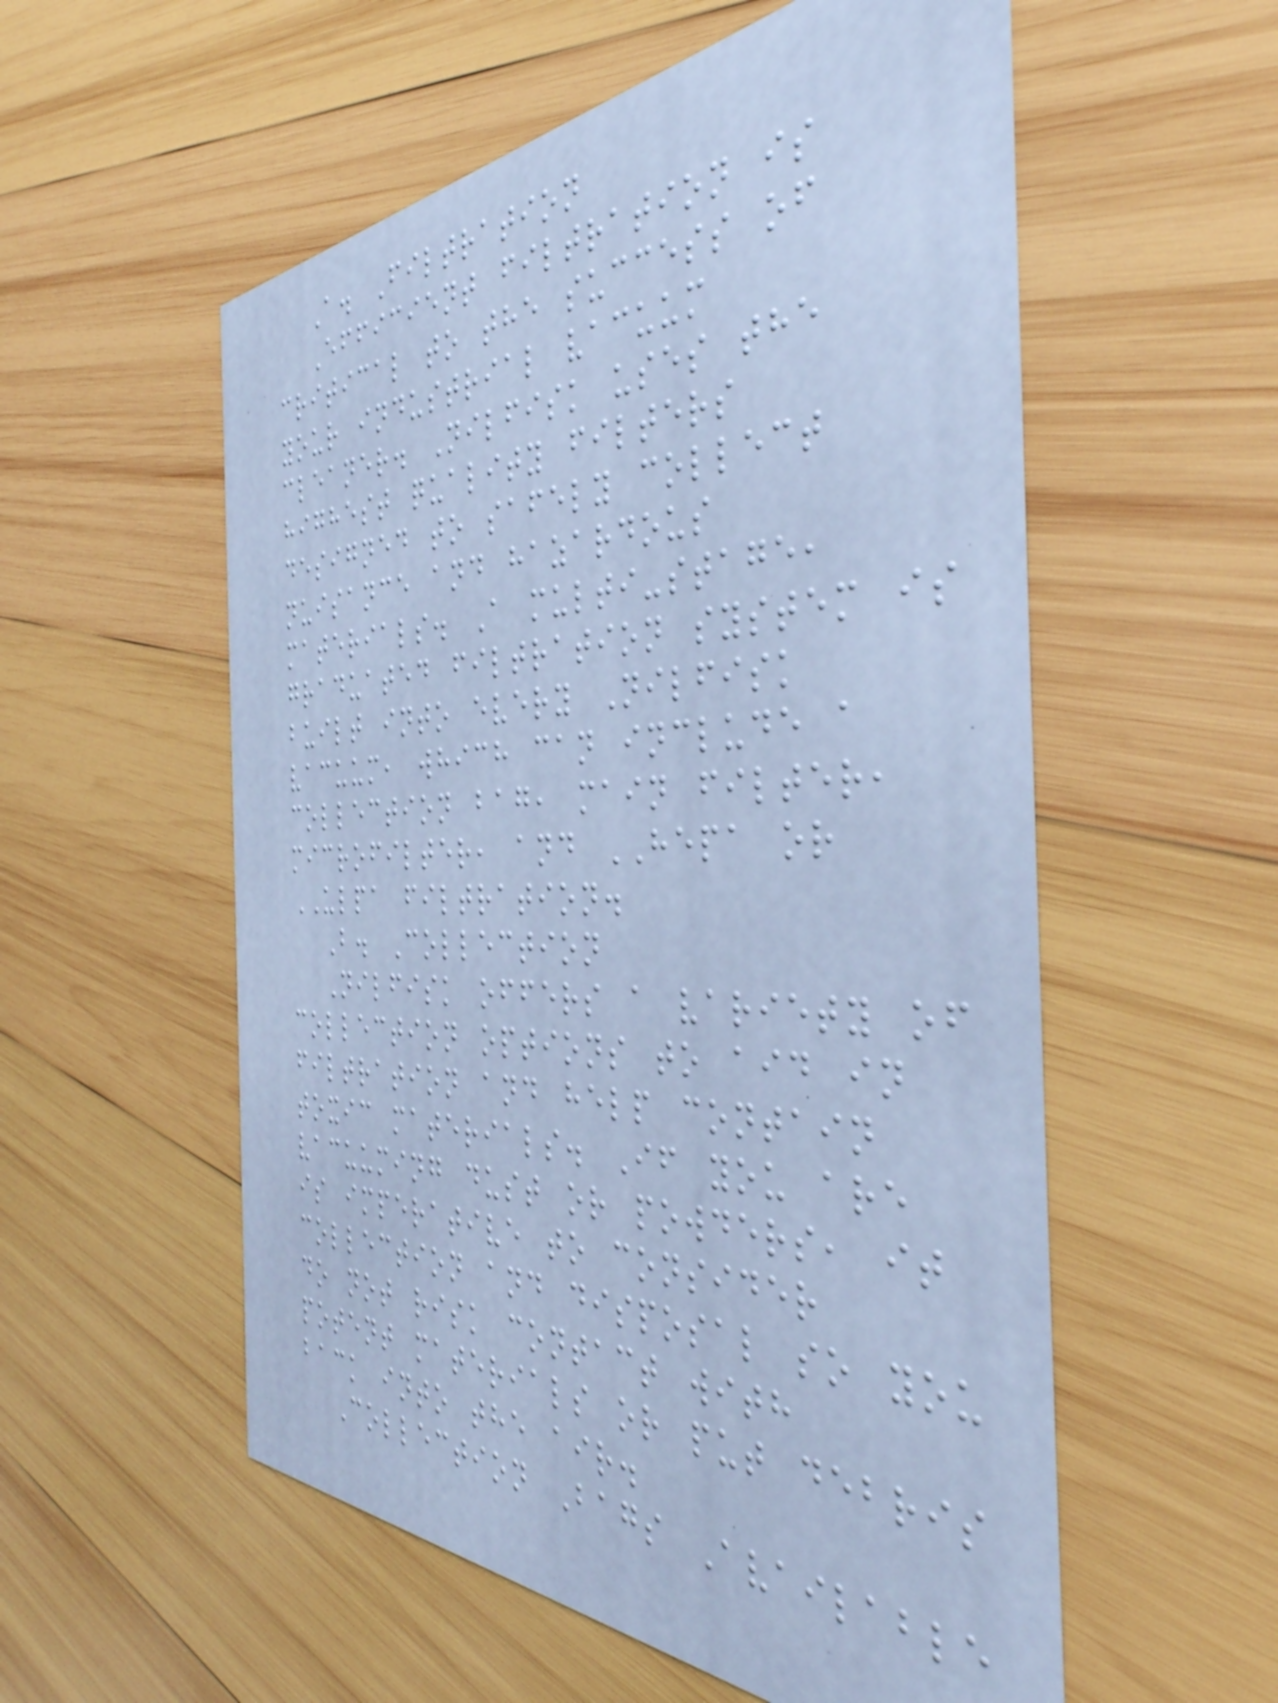A. Filtration
Efficient filtration is
critical to the success of
your industrial vacuum
cleaner. Nilfisk uses the
highest quality filters
designed to safely collect
nuisance and hazardous
materials. A multi-stage,
graduated filtration system is
built into every Nilfisk
vacuum, which can include a
collection bag, main filter,
microfilter, and HEPA or
ULPA filtration.
B. Collection
Nilfisk offers a variety of
collection options to aid in
filtration and help contain
toxic materials. If you are
vacuuming dust or powders, it
is imperative to consider
collection and disposal so you
do not risk contact with
potent materials or put debris
back into the air.
Collection Bags Available
